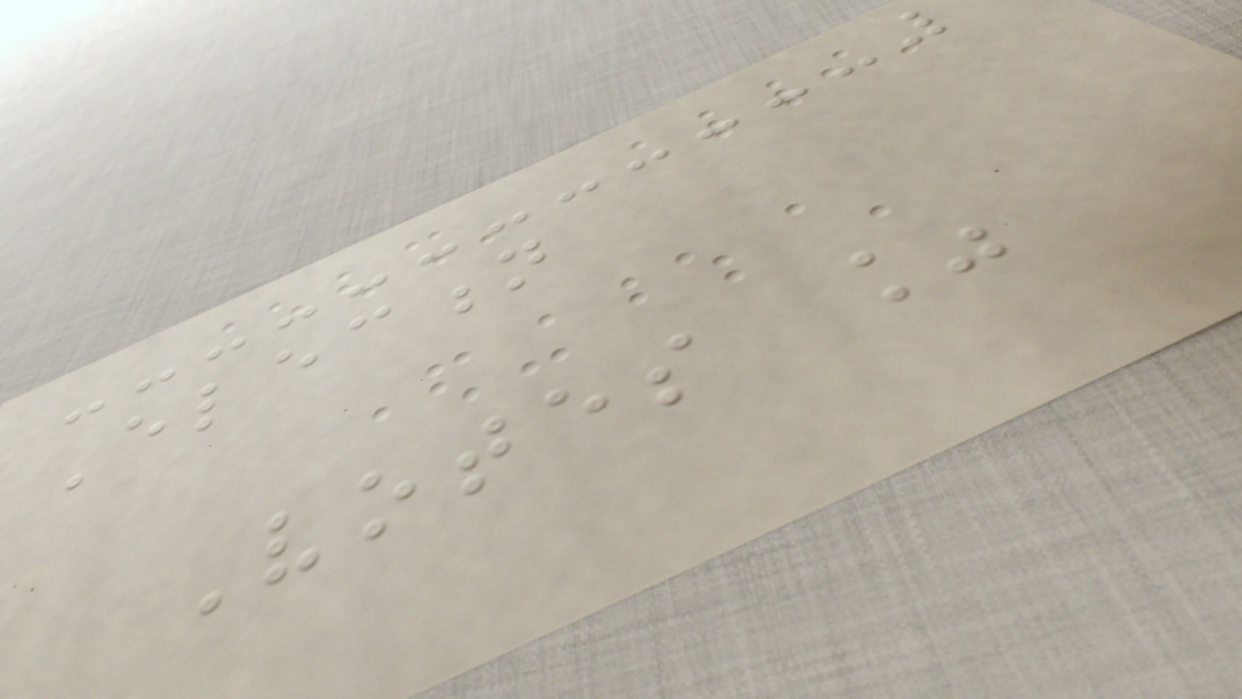Election
Votes %
